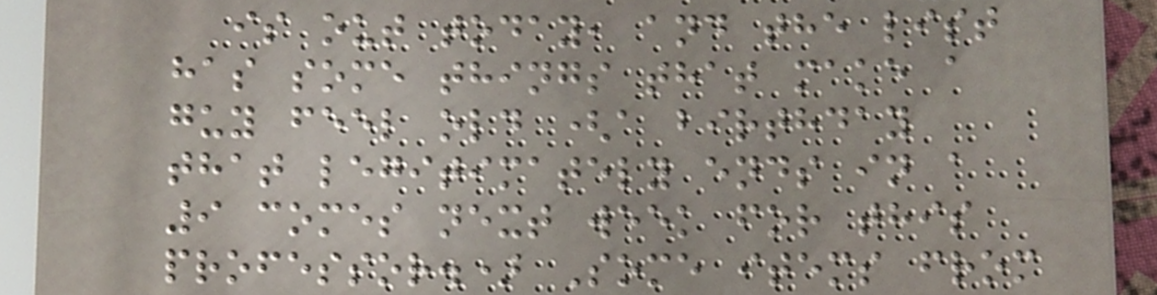is out today, and the list
has some things that make a
guy feel old (a birthday
that legitimately ends in a
9 comes next week for this
professor.) Some items from
